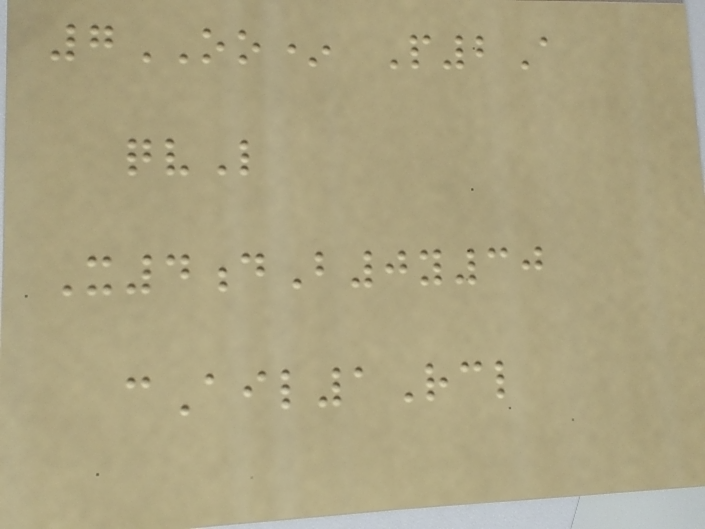7OO* P2A
qvL
X4dB0y30
cAil1Rcl
